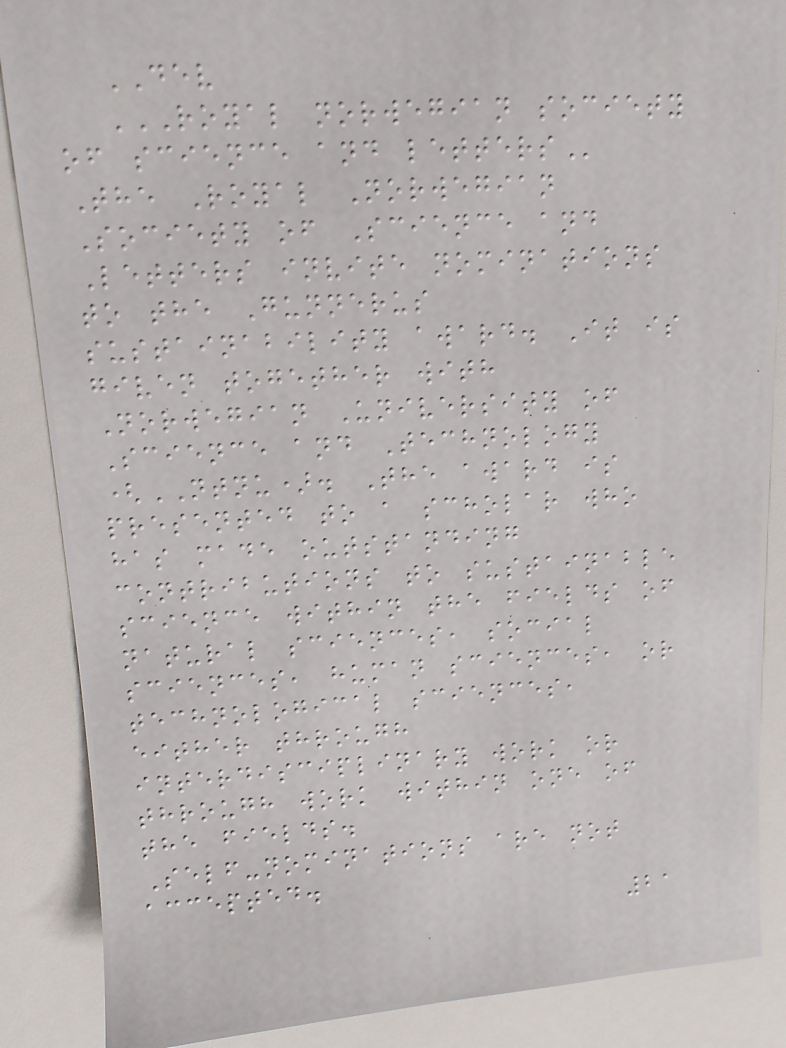DEV
ROYAL NORWEGIAN SOCIETY
OF SCIENCE AND LETTERS
The Royal Norwegian
Society of Science and
Letters invite nominations
to the Gunnerus
sustainability award. It is
given together with
Norwegian University of
Science and Technology
(NTNU). The award is
presented to a scholar who
has made outstanding
contributions to sustainable
science within the fields of
natural sciences, social
sciences, human sciences, or
technological sciences,
either through
interdisciplinary work or
through work within one of
the fields.
Self-nominations are not
accepted.
21
